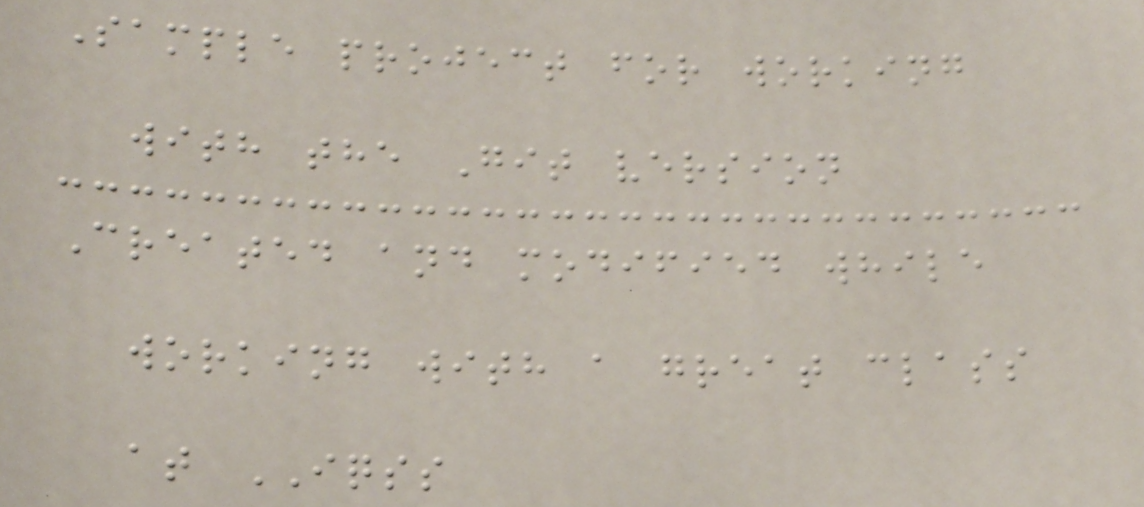Sample project for working
with the Git version
Created and modified while
working with a great class
at IQSS
